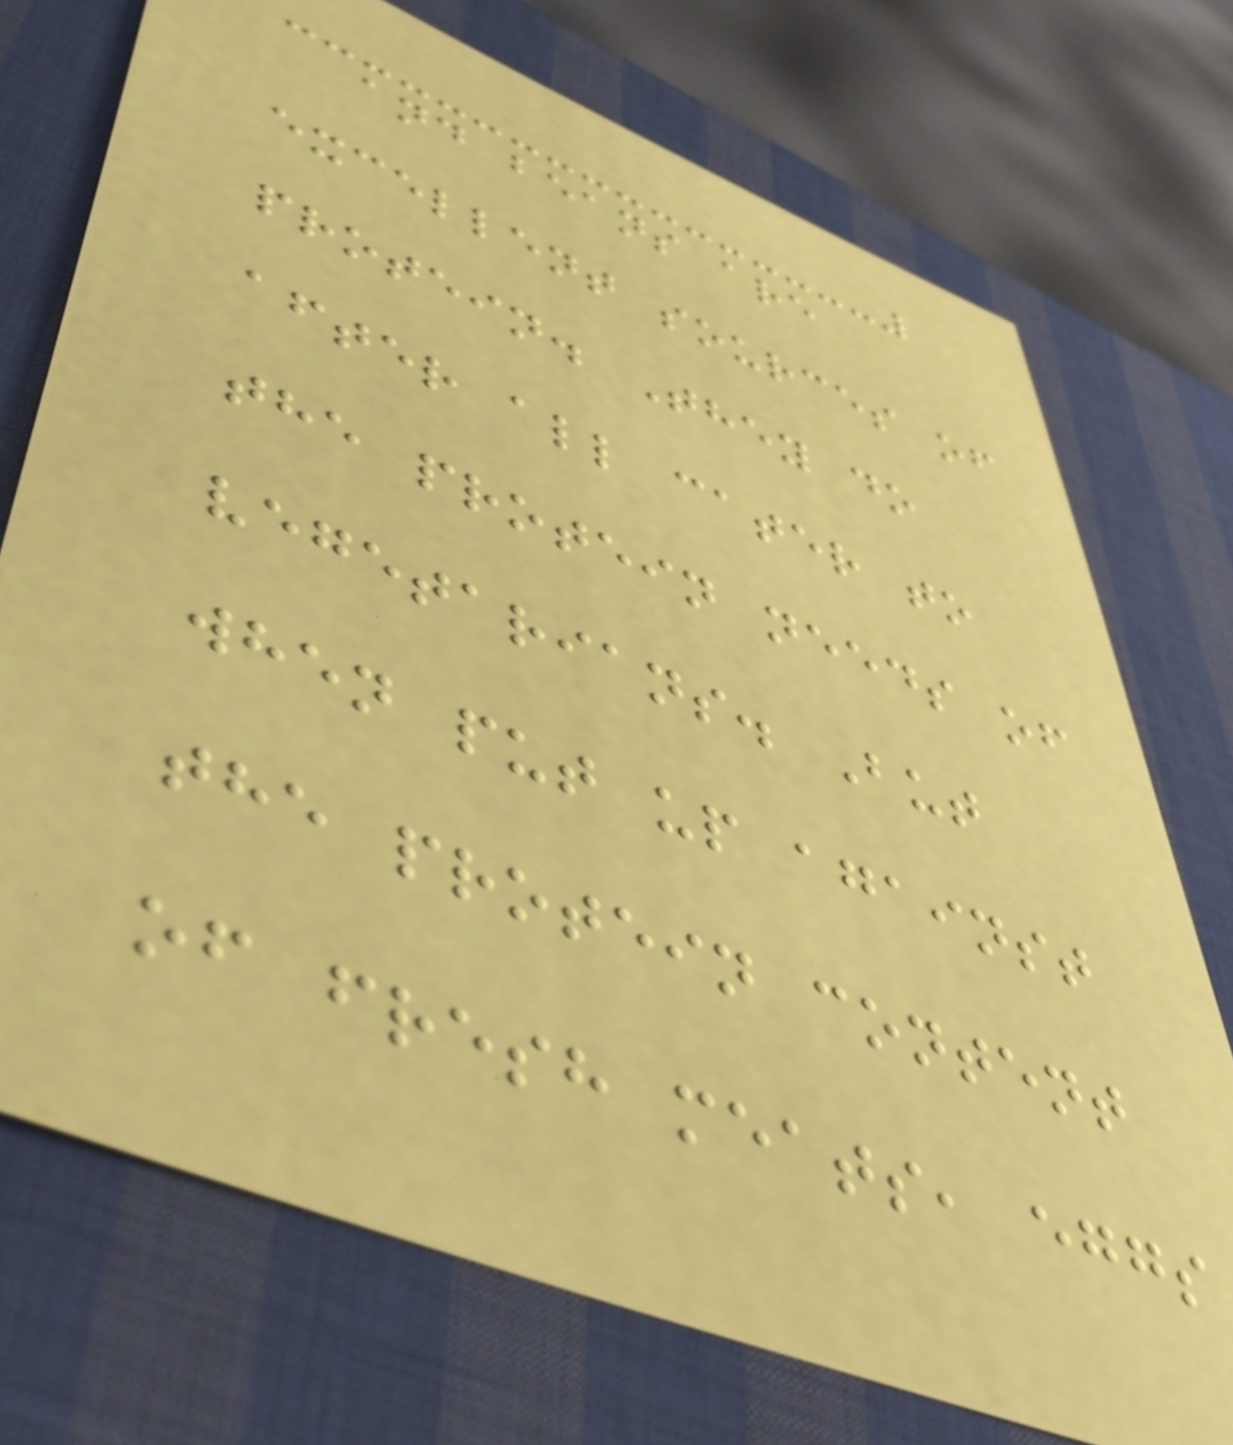and beans are
excellent sources of
protein. They do
after all cater to
the protein needs of
vegetarians. But
when put up against
the protein content
of fresh meats, eggs
